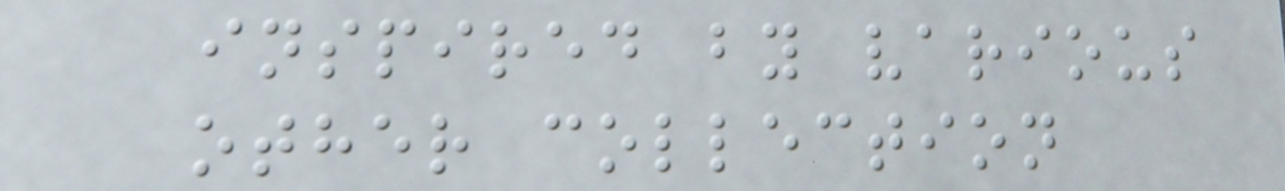inspired by various
other collection
